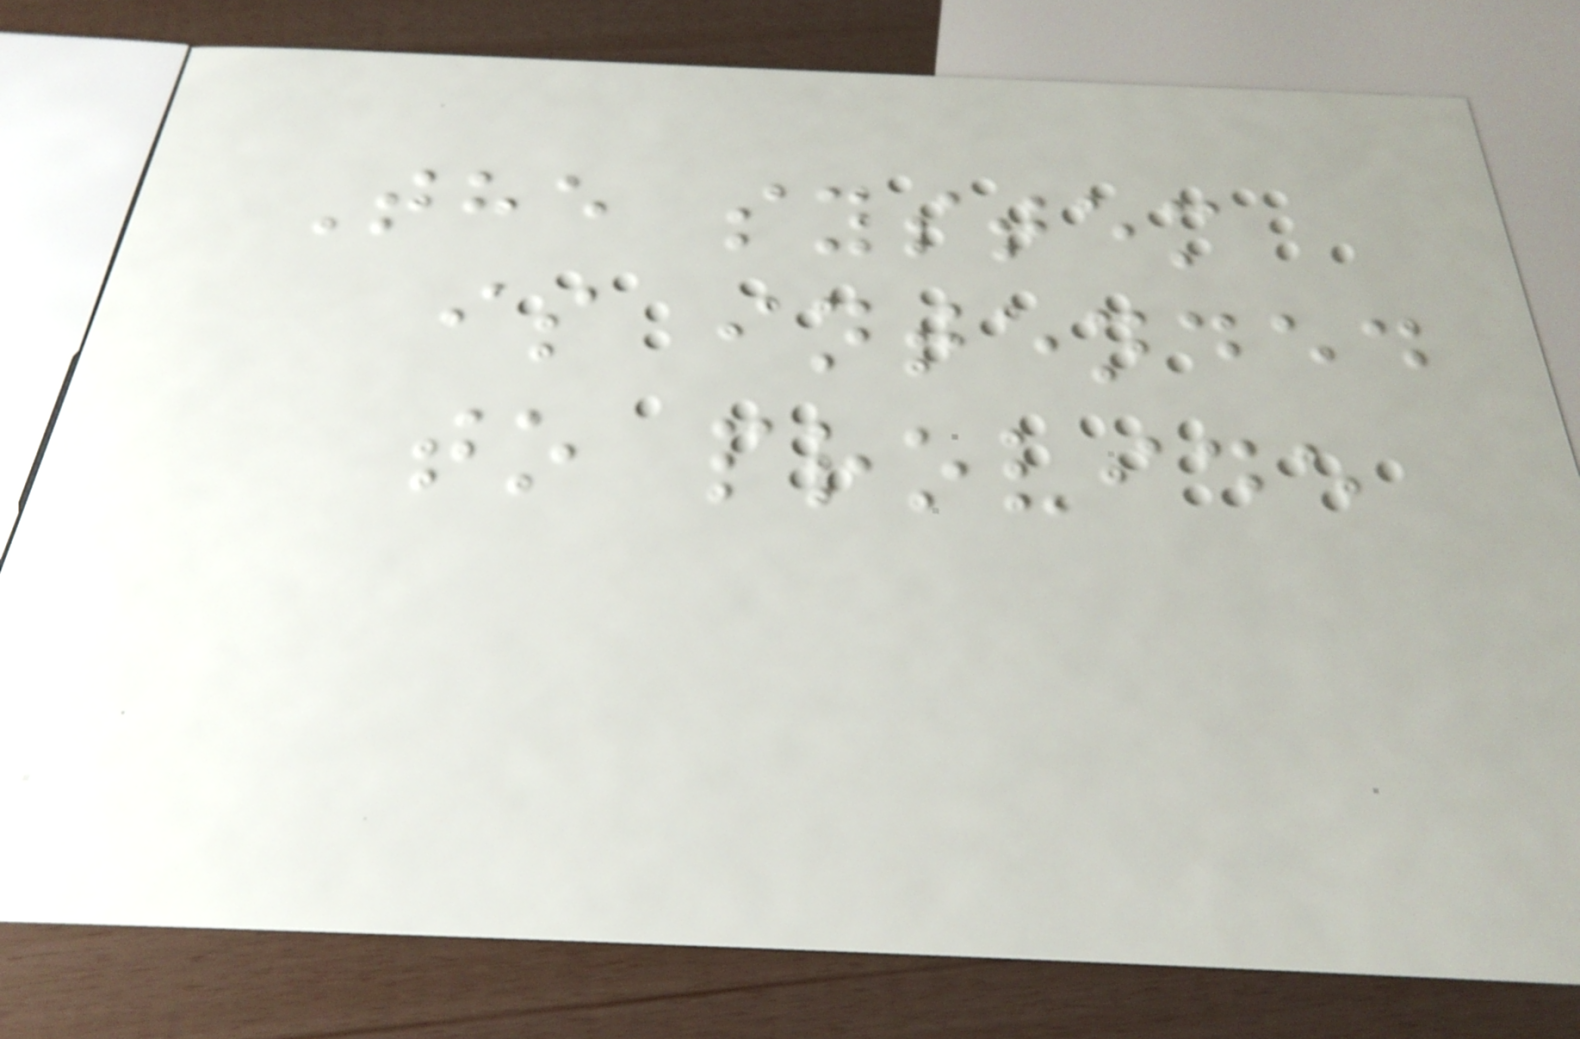The system
is intended
to provide
